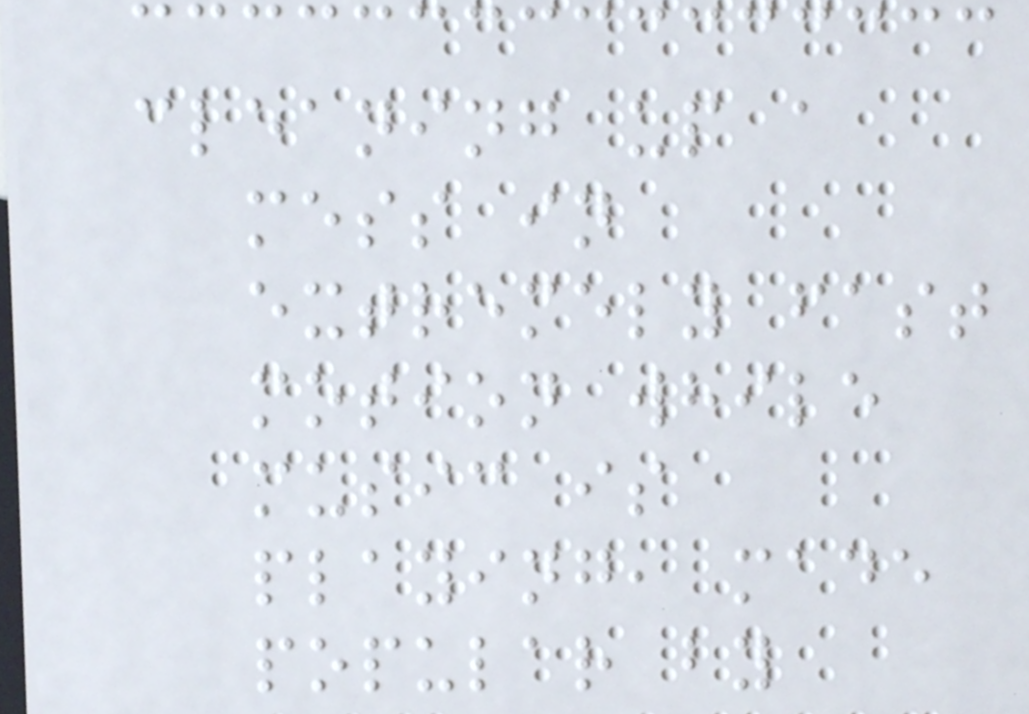cleaning up a
mess in
extremely fast
motion while
music is
playing, made
popular by
